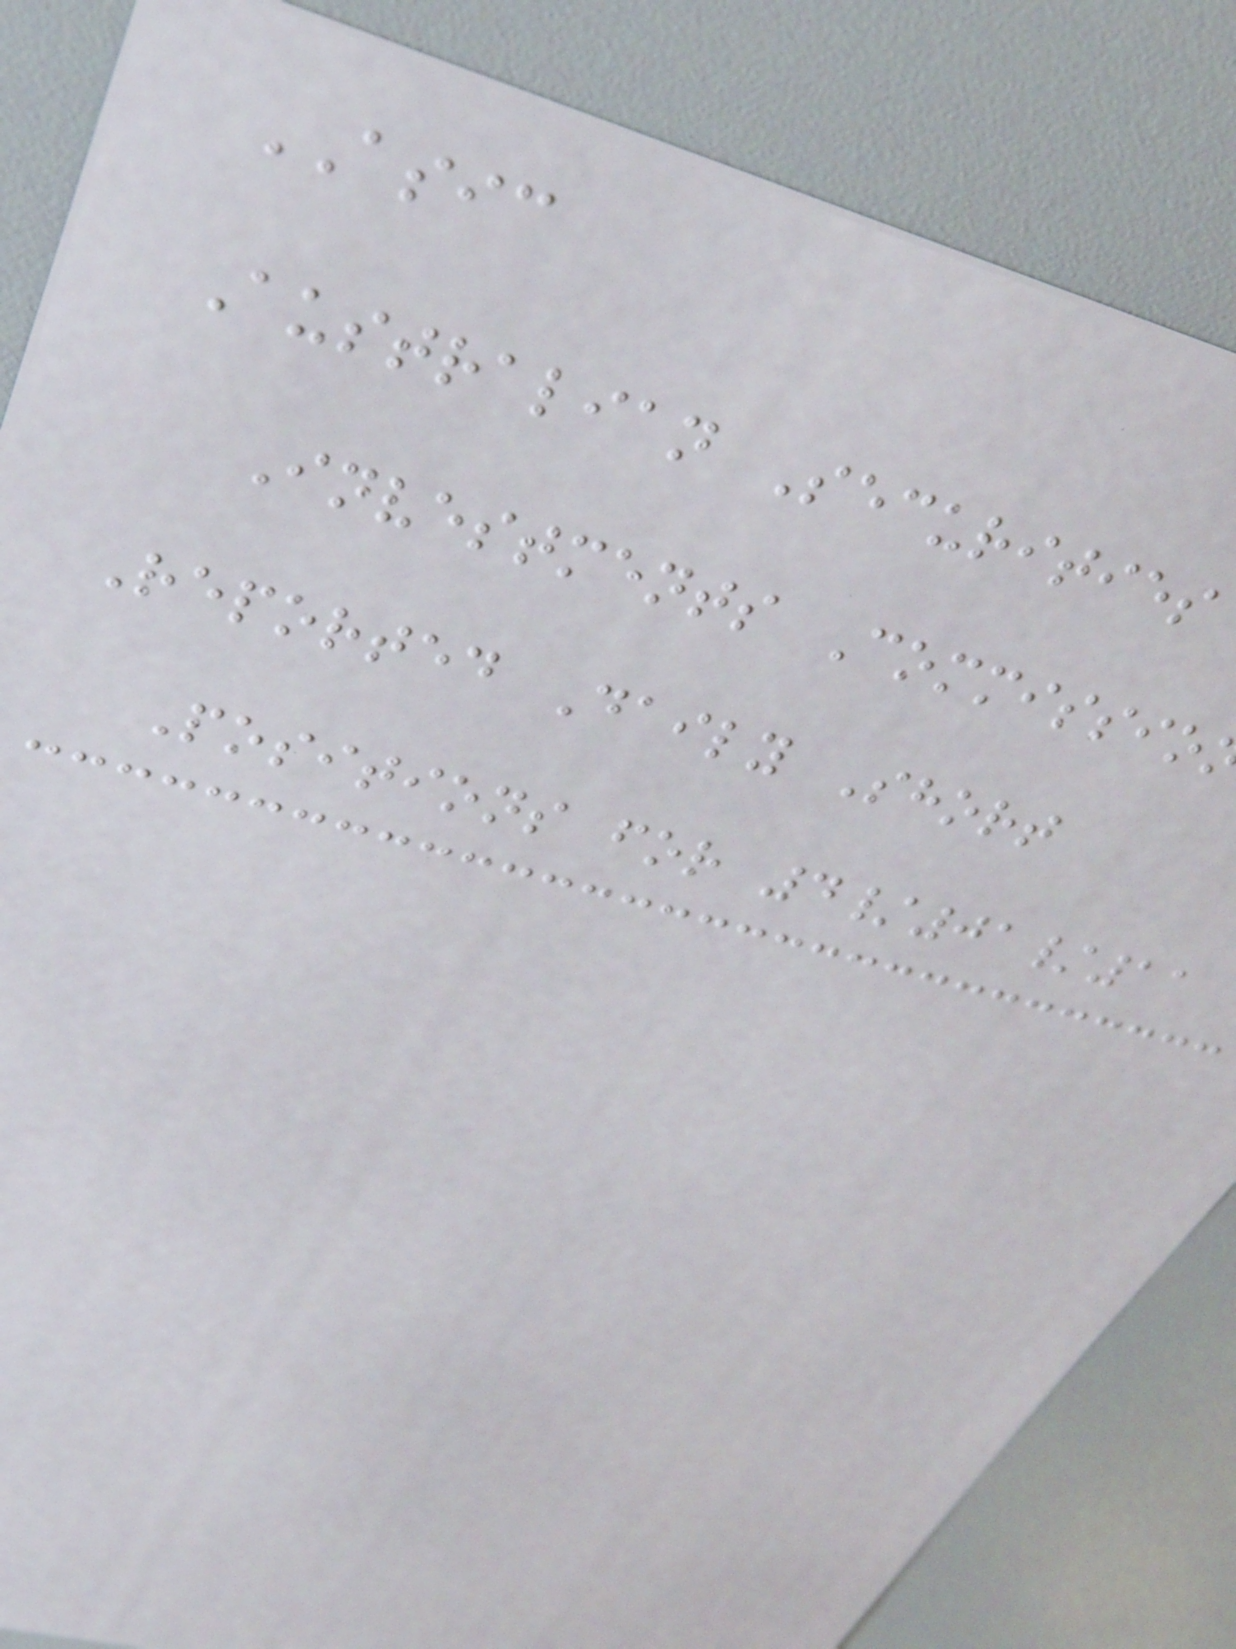ASIC
Australian Securities
Investments Commissio
Reported Daily Short
Positions for 4/01/11
